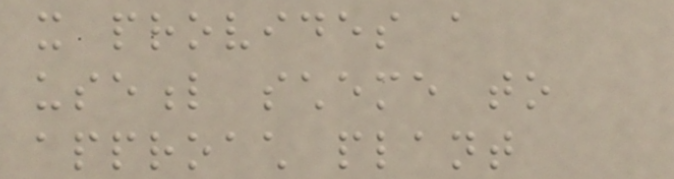it provides a
useful scheme to
approach plant
